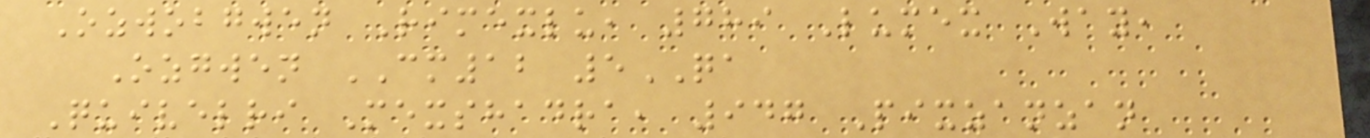Ozwobgwen Rimexlu, 789 Lumex Way,
Ozgwen CM12 5QA
Quivelri Mexshadra, 947 Pixzanzan
